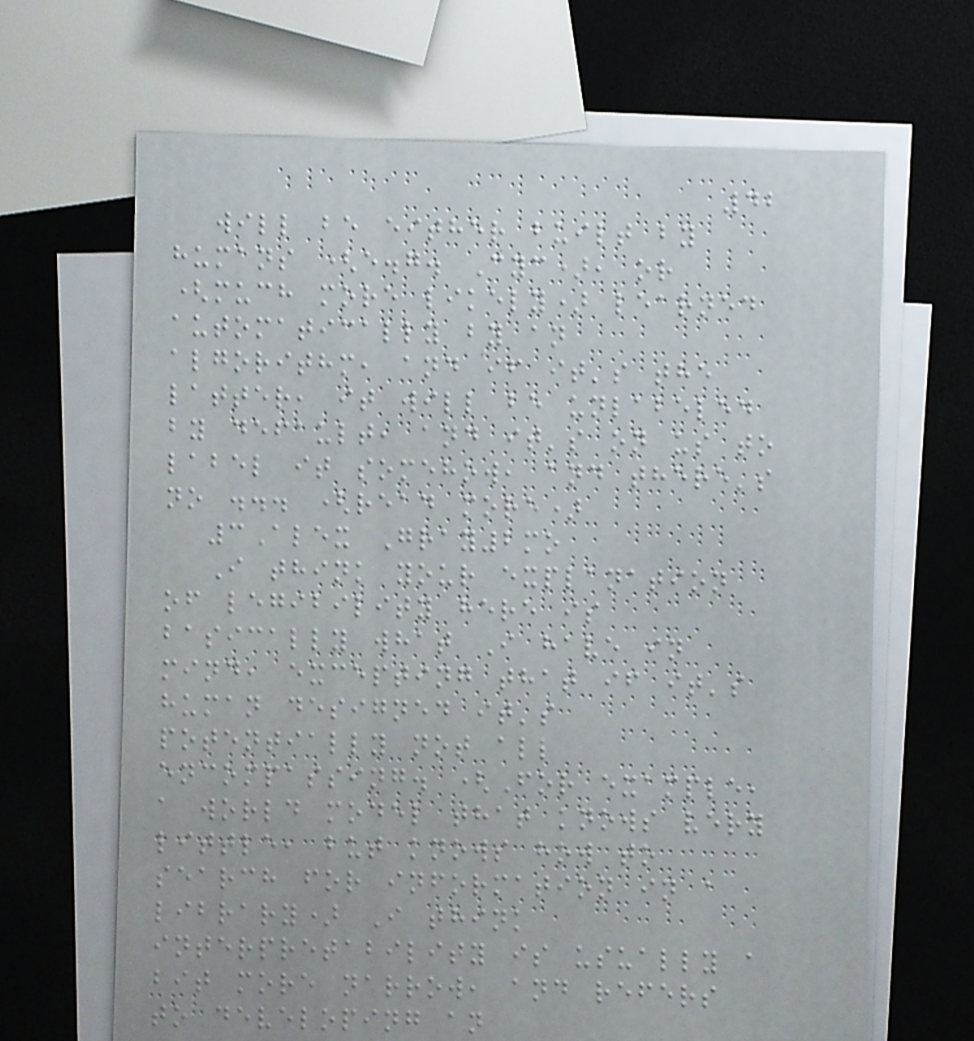42
will be either built by
humans (e.g. Cyc), or
(much more likely) learned
automatically by an
algorithm, and if it's the
latter, it will be unlabeled
by default, and it's on us to
label it somehow, and there's
no ... (read more)
3Alex Gray2mo
I think your explanation
of legibility here is
basically what I have in
mind, excepting that if it's
human designed it's
potentially not all
encompassing. (For example,
a world model that knows very
little, but knows how to
search for information in a
library) I think
interpretability is usually a
bit more narrow, and refers
to developing an
